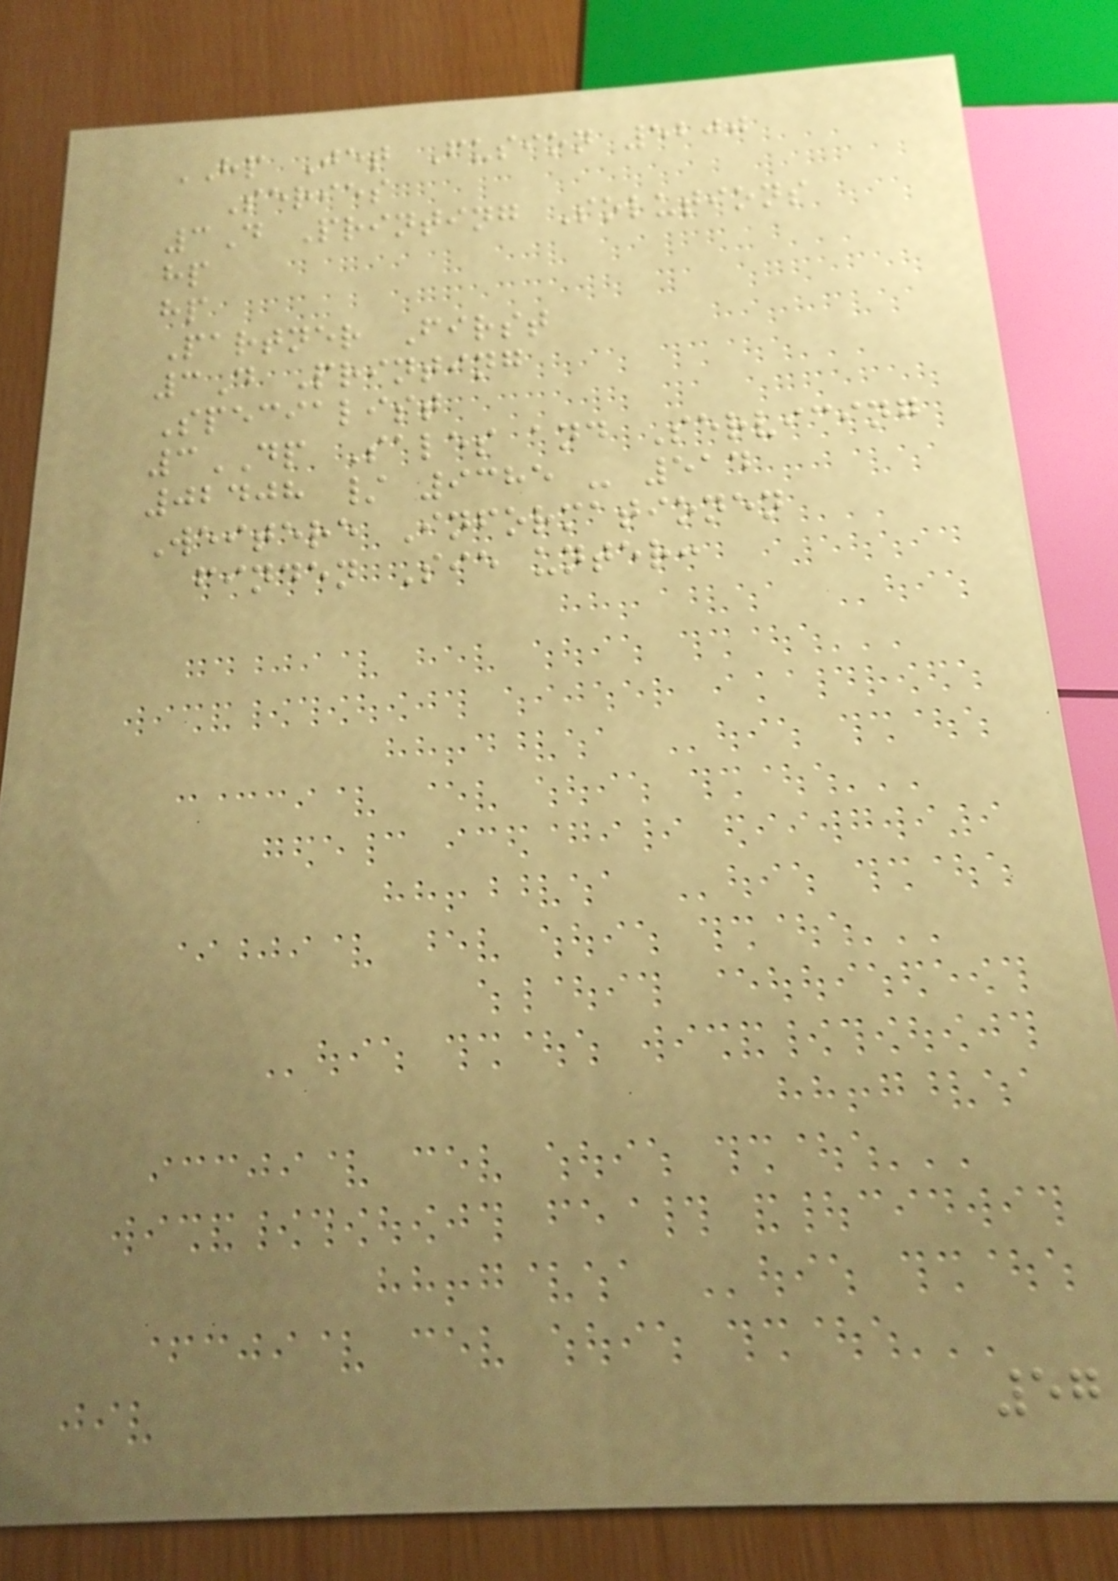HP Jet Fusion 5200
Series
3D Printing Solutions
hp
hp
Partner First
3D Printing
Specialist
3DP Sales and Servicing
02408 / 9385 - 514
Weitere Informationen
finden Sie unter:
57
